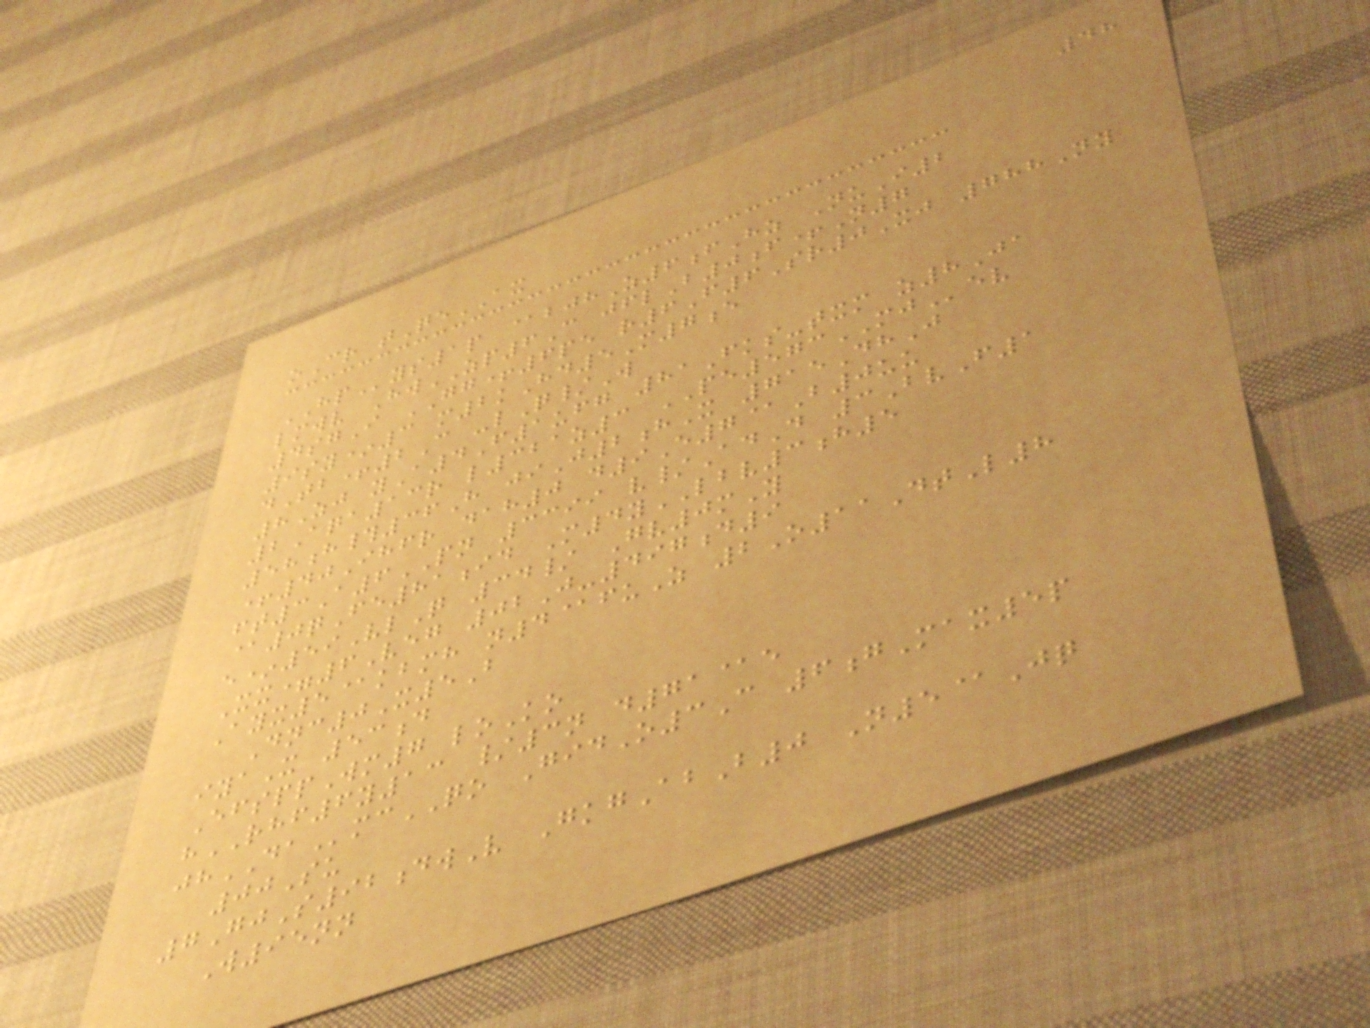48
oCr tQeAX
HPys1p @bjhZ6fHz NuI2
lmwv HwZP6C jflB0f+N7
4sgI GG+6pe r6F6Sr0Xj 788Ny
9sy*3 m2kHd5M7e
dTb+2C -lQ/W
8Zj yA4F1ufg 81Fks-txm z8Ja
2Aqa13r l321z3 PE573MJev
58h#36H jiJ2hX 715DhJ
+40Ihfr dah0 d9E7@B0uu
ft3A6PN 3399 v/AdD 3BvF1
@0qFe81id M4yLBV3h5
e*59VlQ 34/ Gv0mY
Xx=6Veg 02J-497d9
Ayx5@kbmh n4@fuZ 2O11DtL8
Dnc0X5B
iyaX 53d
EfsppWm7 loKo
hRHF6y13 /3n d71@e
jhDAmcQO GidO3C 6gMax5p
00Su
7GjS92dwV GkgAbB0 N5@Jq
W95nn
